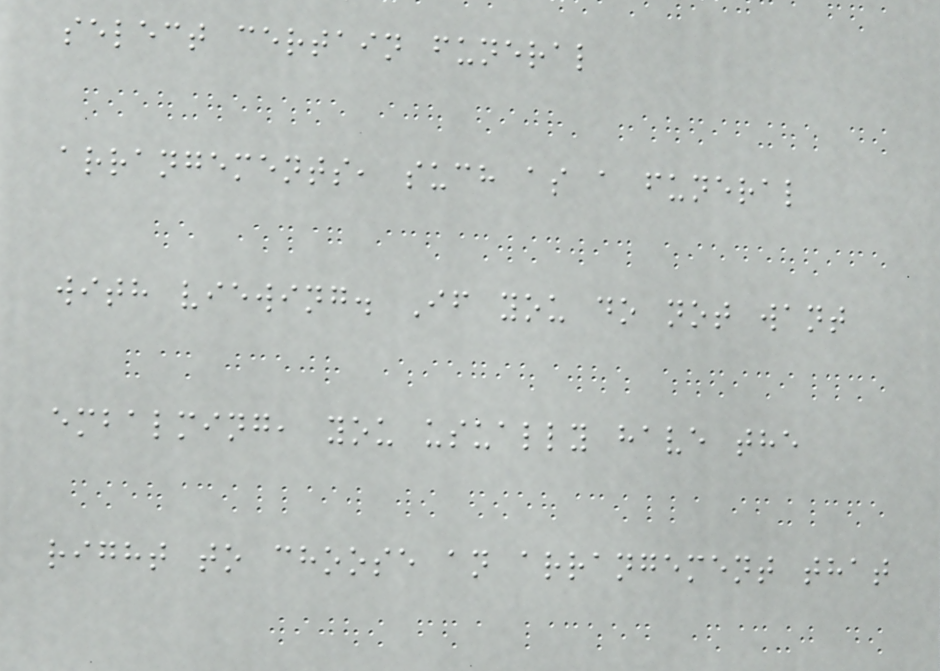select certain funeral
arrangements, such as a funeral
with viewing. If you do not want
embalming, you usually have the
right to choose an arrangement that
